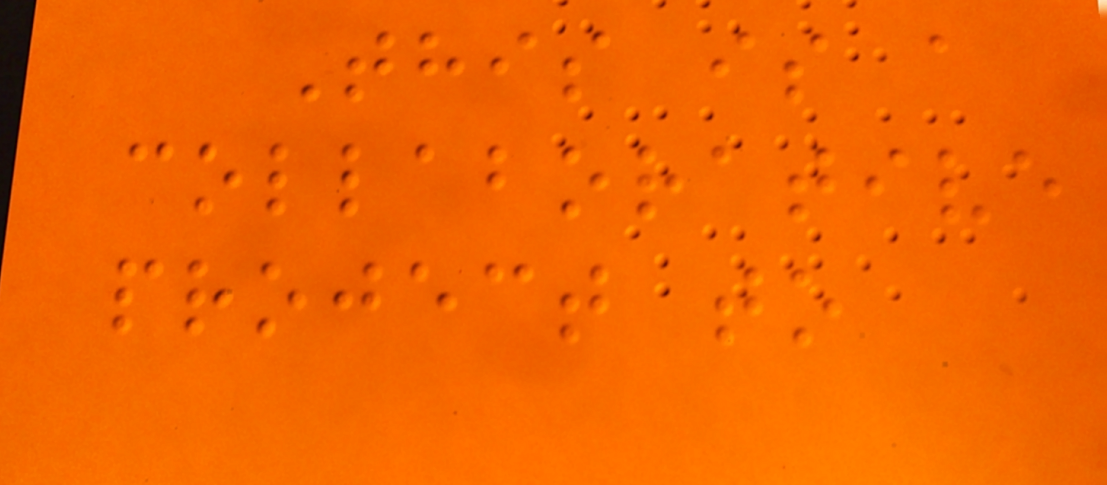This is a
collaborative
project to
